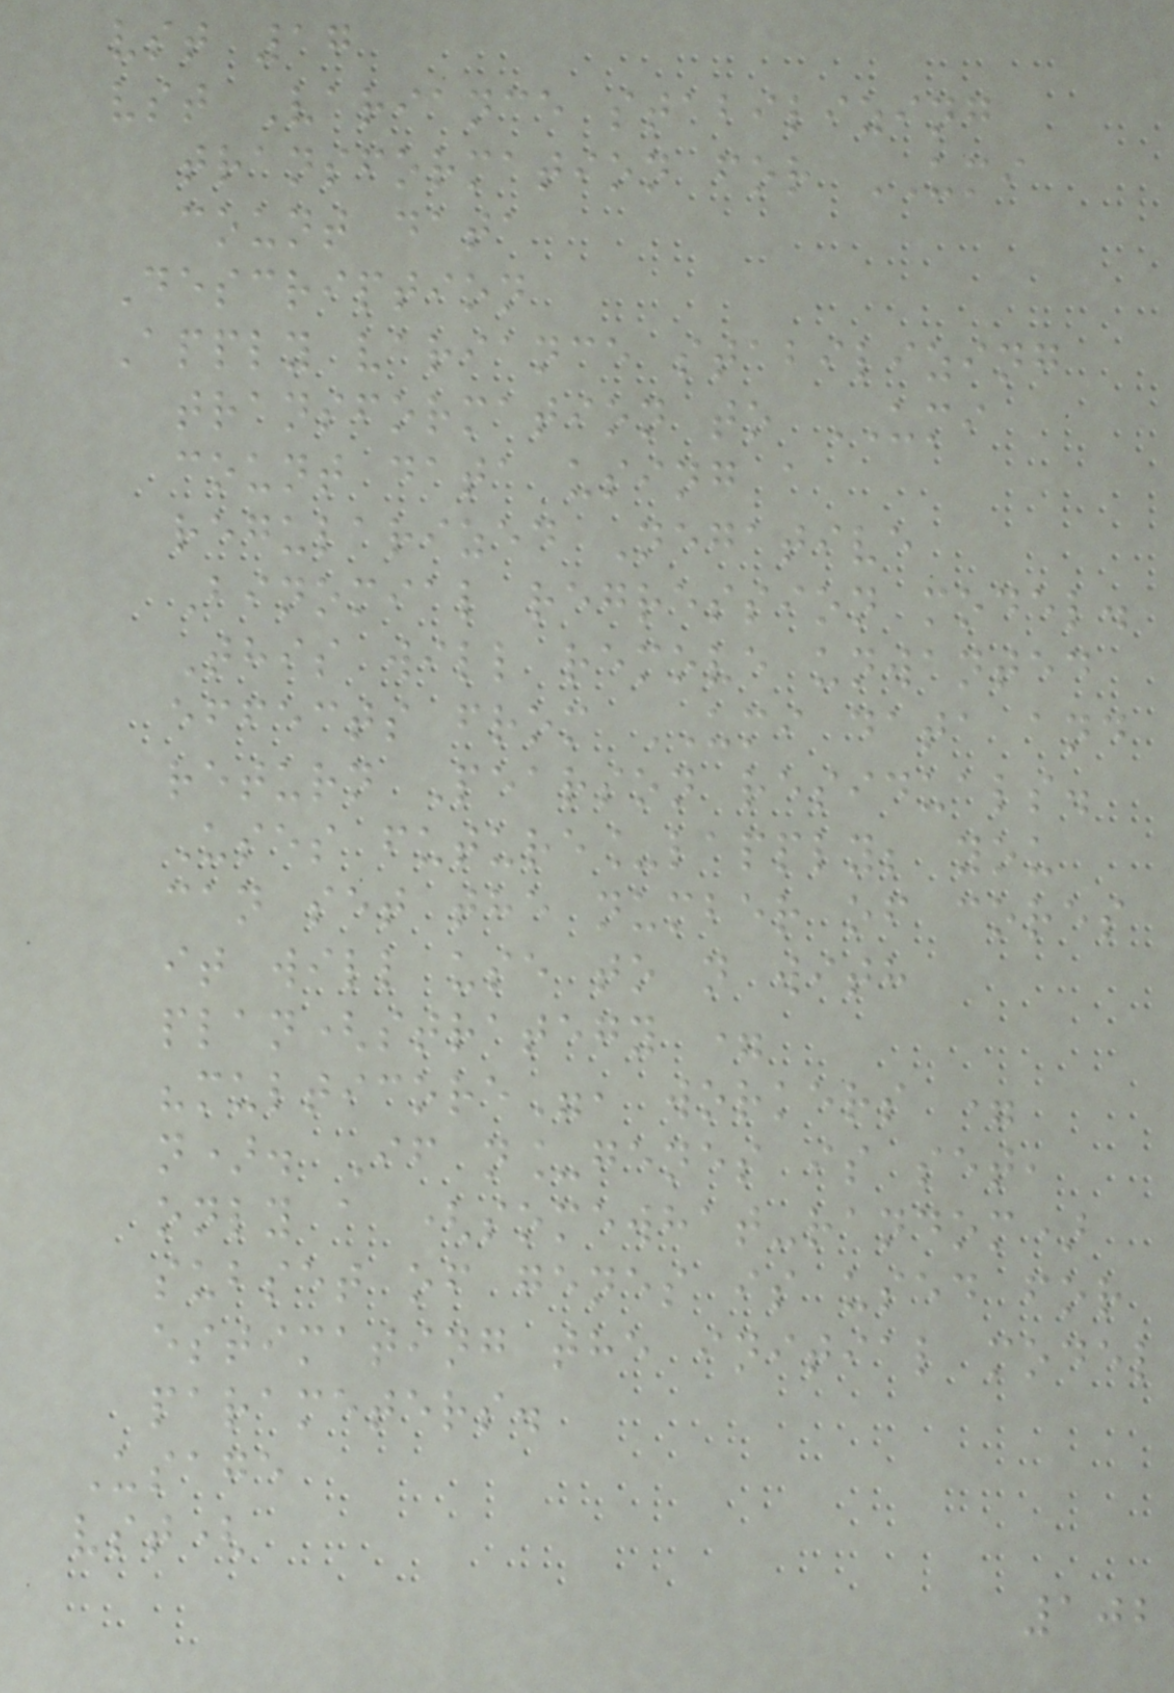vst 17
vst Variance stabilizing
transformation for UMI
count data
Description
Apply variance stabilizing
transformation to UMI
count data using a
regularized Negative
Binomial regression model.
This will remove unwanted
effects from UMI data and
return Pearson residuals.
Uses future_lapply; you
can set the number of cores
it will use to n with
plan(strategy =
"multicore", workers =
n). If n_genes is set,
only a (somewhat-random)
subset of genes is used for
estimating the initial model
parameters.
Usage
vst(
102
